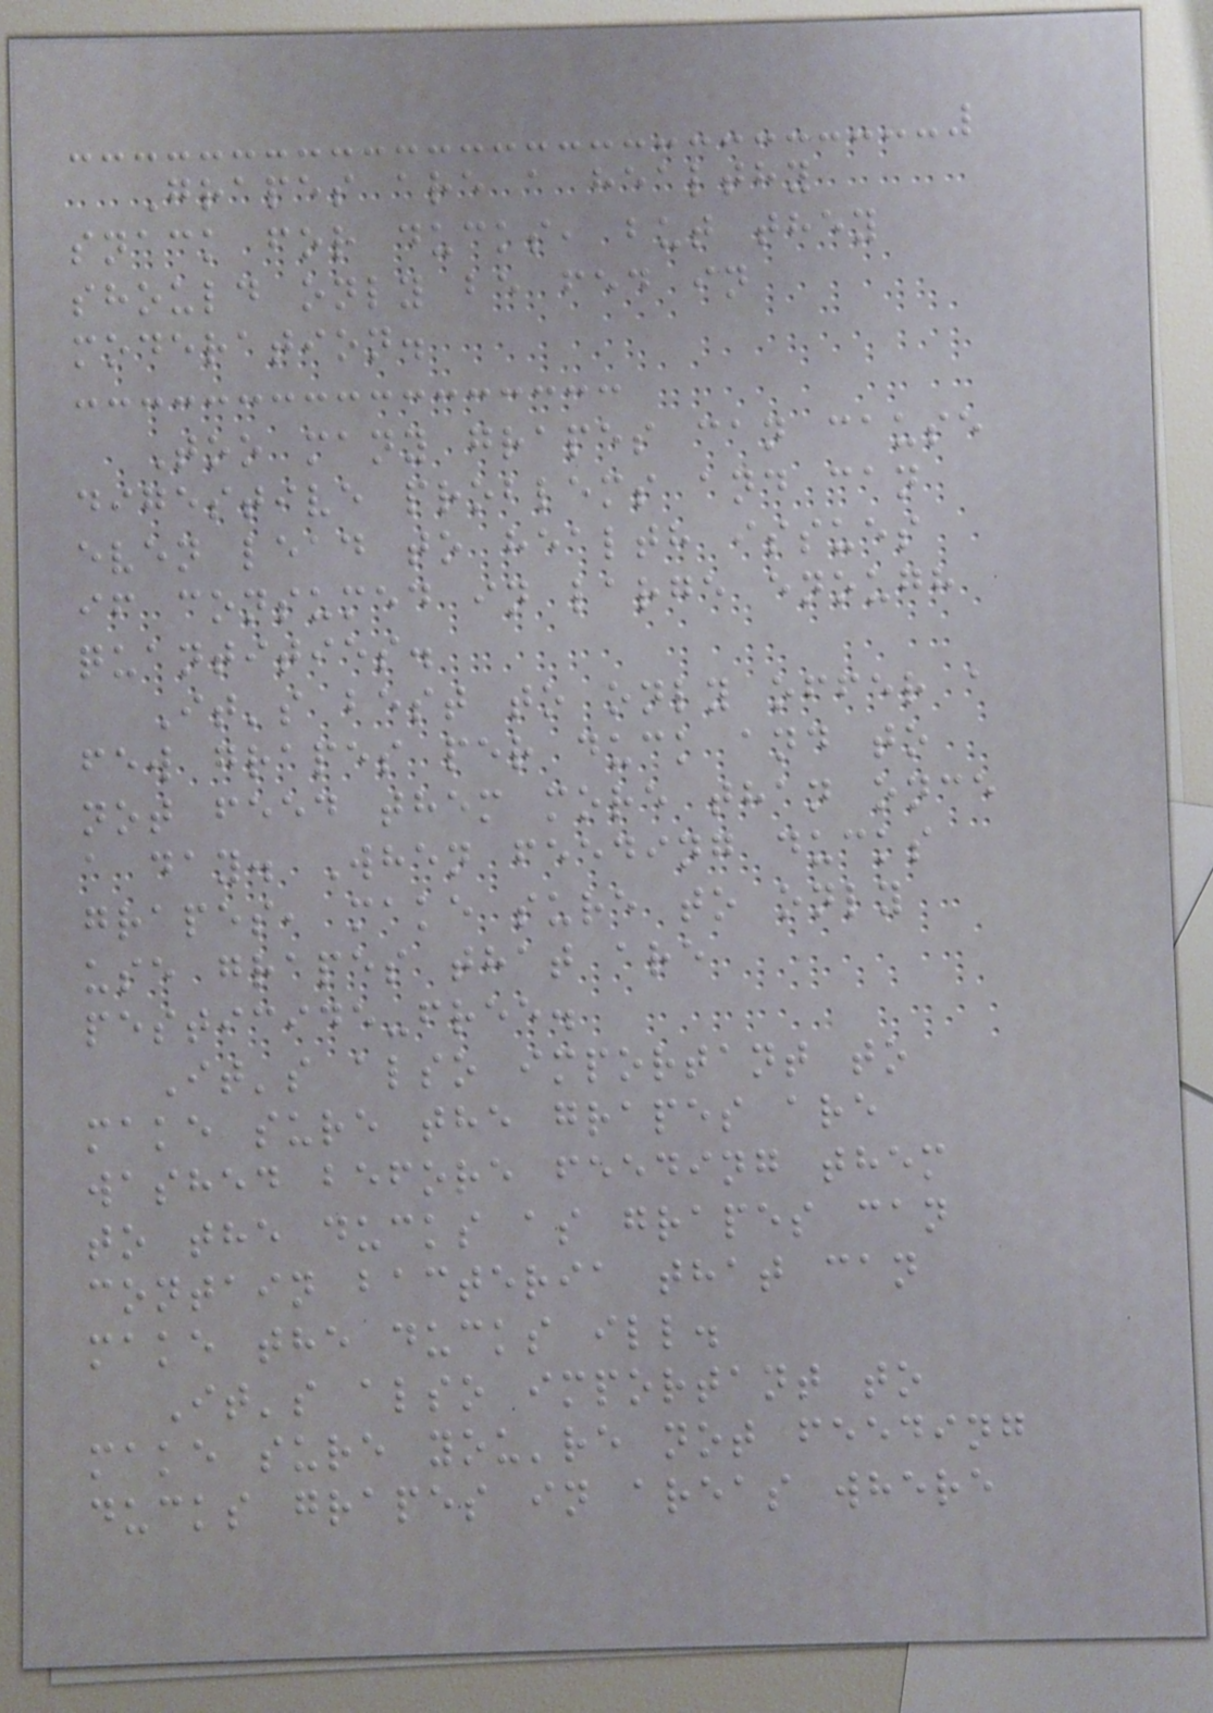Grapes are a healthy
snack for ducks, but they
should only be fed in
moderation.
Too many grapes can cause
digestive problems and can
even lead to health issues
if consumed in large enough
quantities.
It's best to only offer a
few grapes per duck and to
not feed them more than once
a day. When feeding ducks
grapes, make sure to only
use grapes that are
pesticide-free.
It's also important to
make sure the grapes are
washed before feeding them
to the ducks as grapes can
contain bacteria that can
make the ducks ill.
It's also important to
make sure you're not feeding
ducks grapes in areas where
